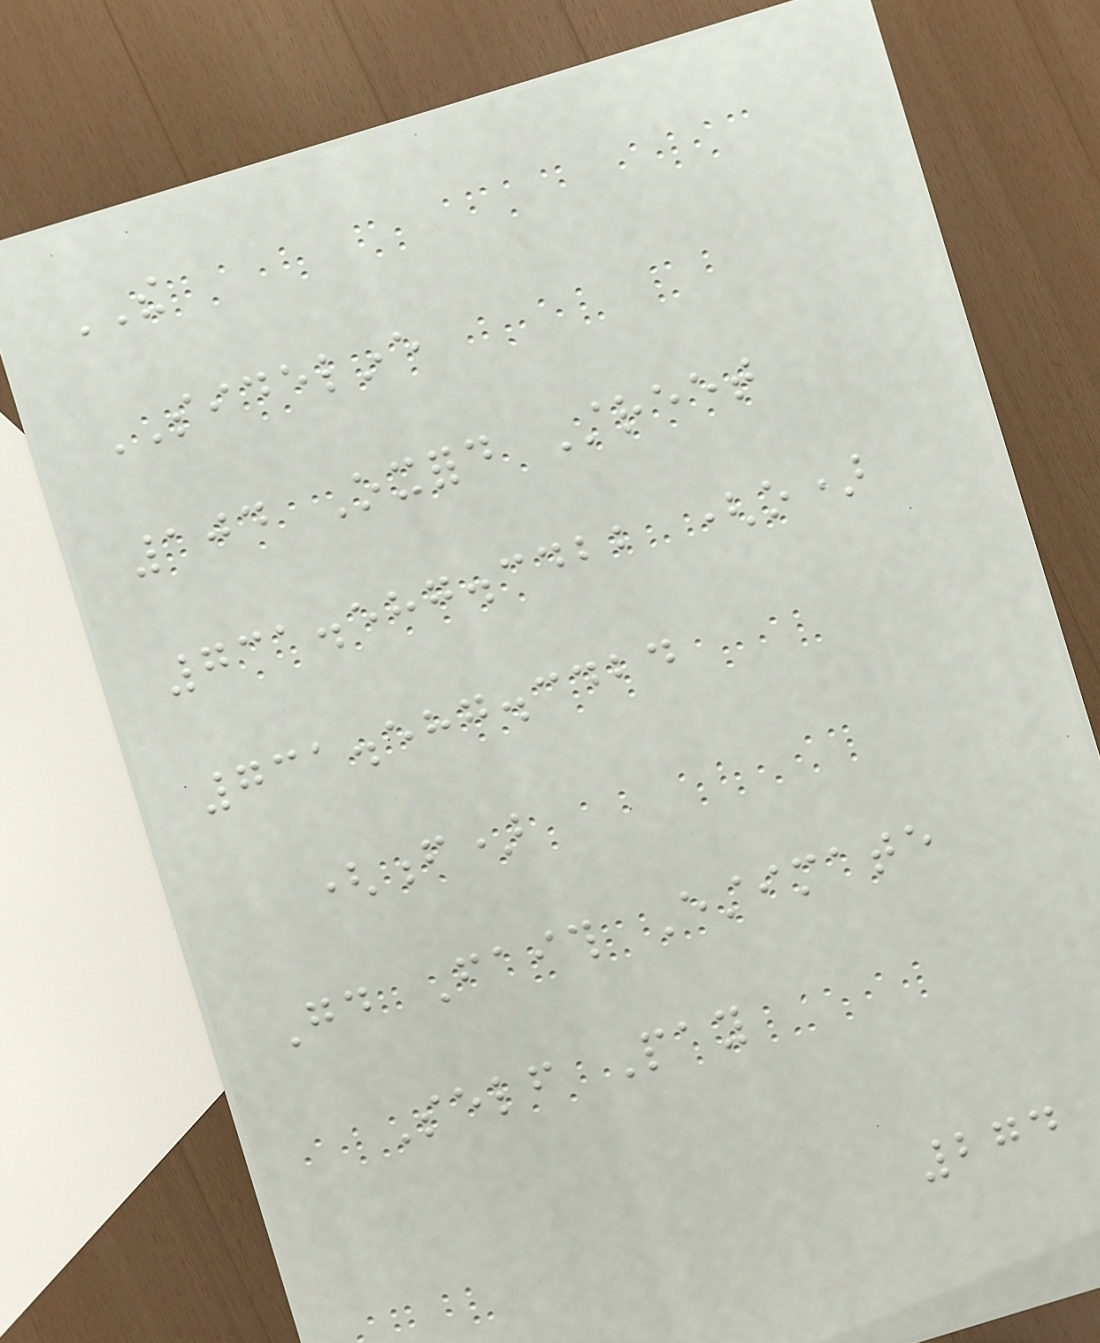THE
SIDELINE
104 Oxford Street
731.587.3422 (o)
731.587.3424
(f)
Good Faith Estimate
Self Pay
274
